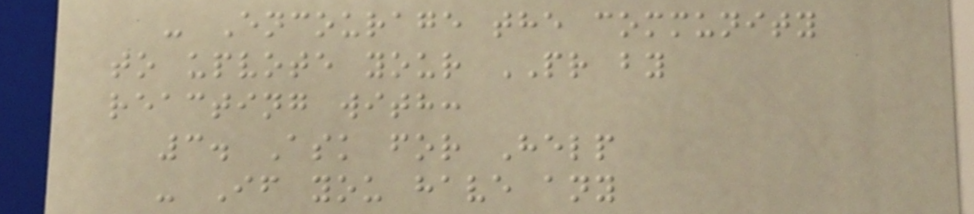- Encourage the community
to upvote your PR by
reacting with:
3. Ask for Help
- If you have any
